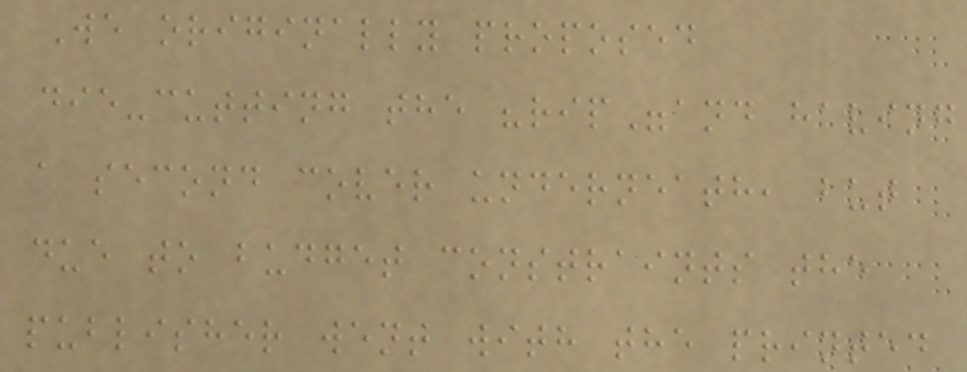We originally proposed
die-cutting the "rip"and having
a second cover underneath, but
due to budget constraints the
publisher went with the printed
